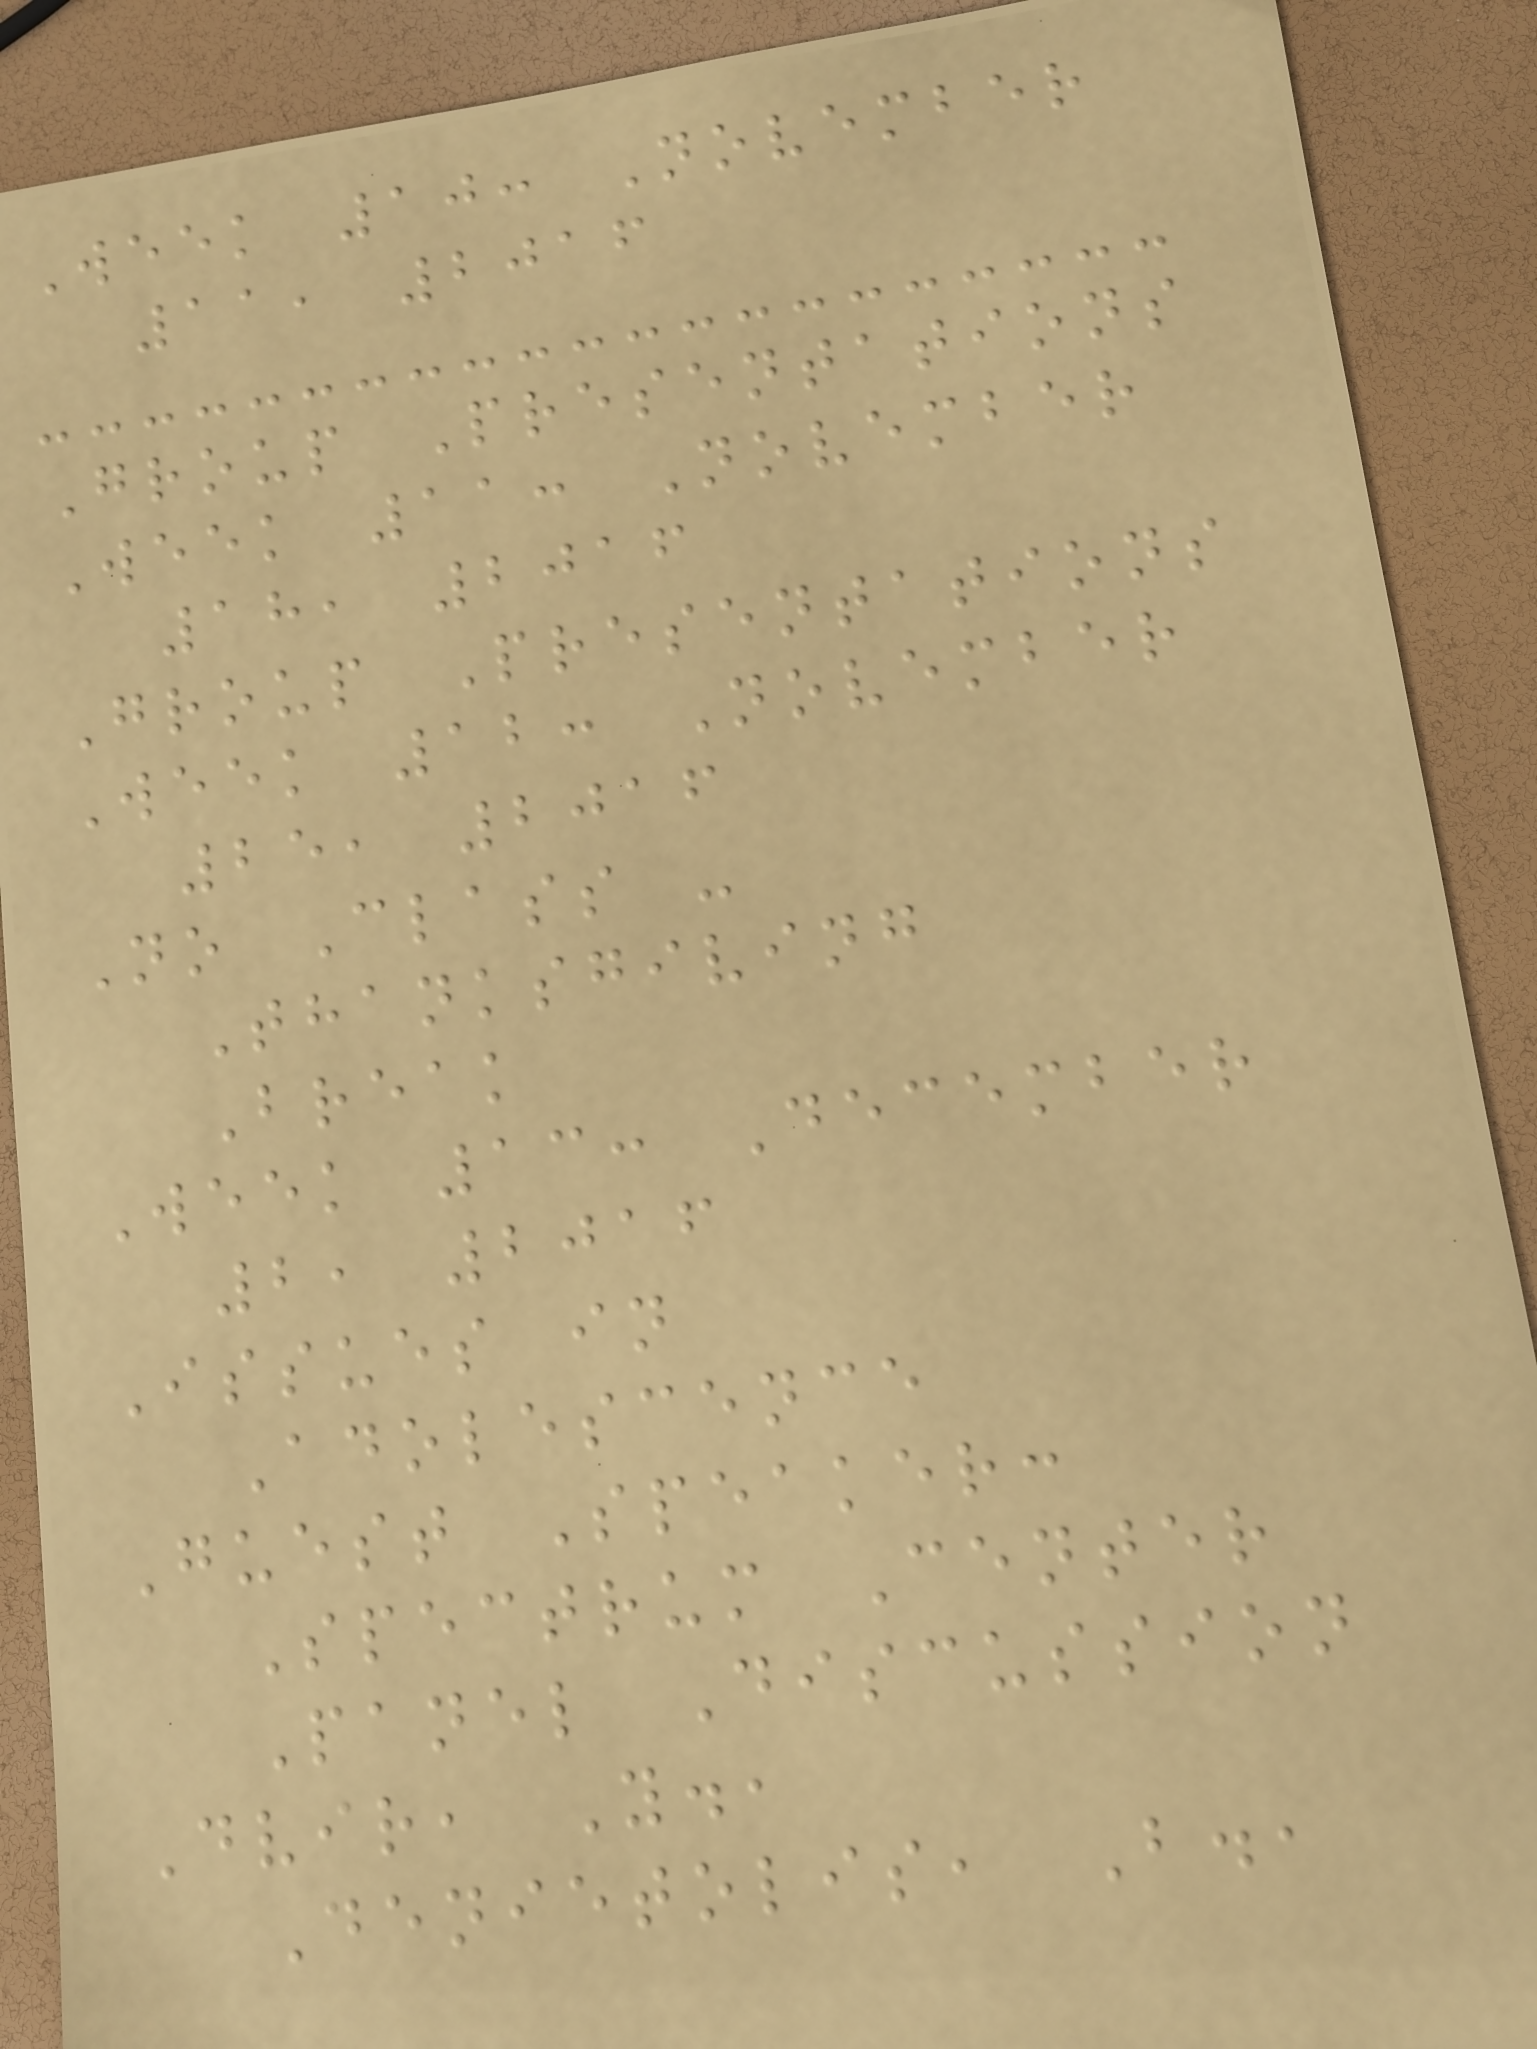Week 10: November
11, 2016
Group Presentations
Week 11: November
18, 2016
Group Presentations
Week 12: November
25, 2016
No Class -
Thanksgiving
Break
Week 13: December
2, 2016
Issues in
Adolescence
Guest Speaker:
Spectrum Center
Panel Discussion
Dvir, Y.,
Denietolis, B.,
